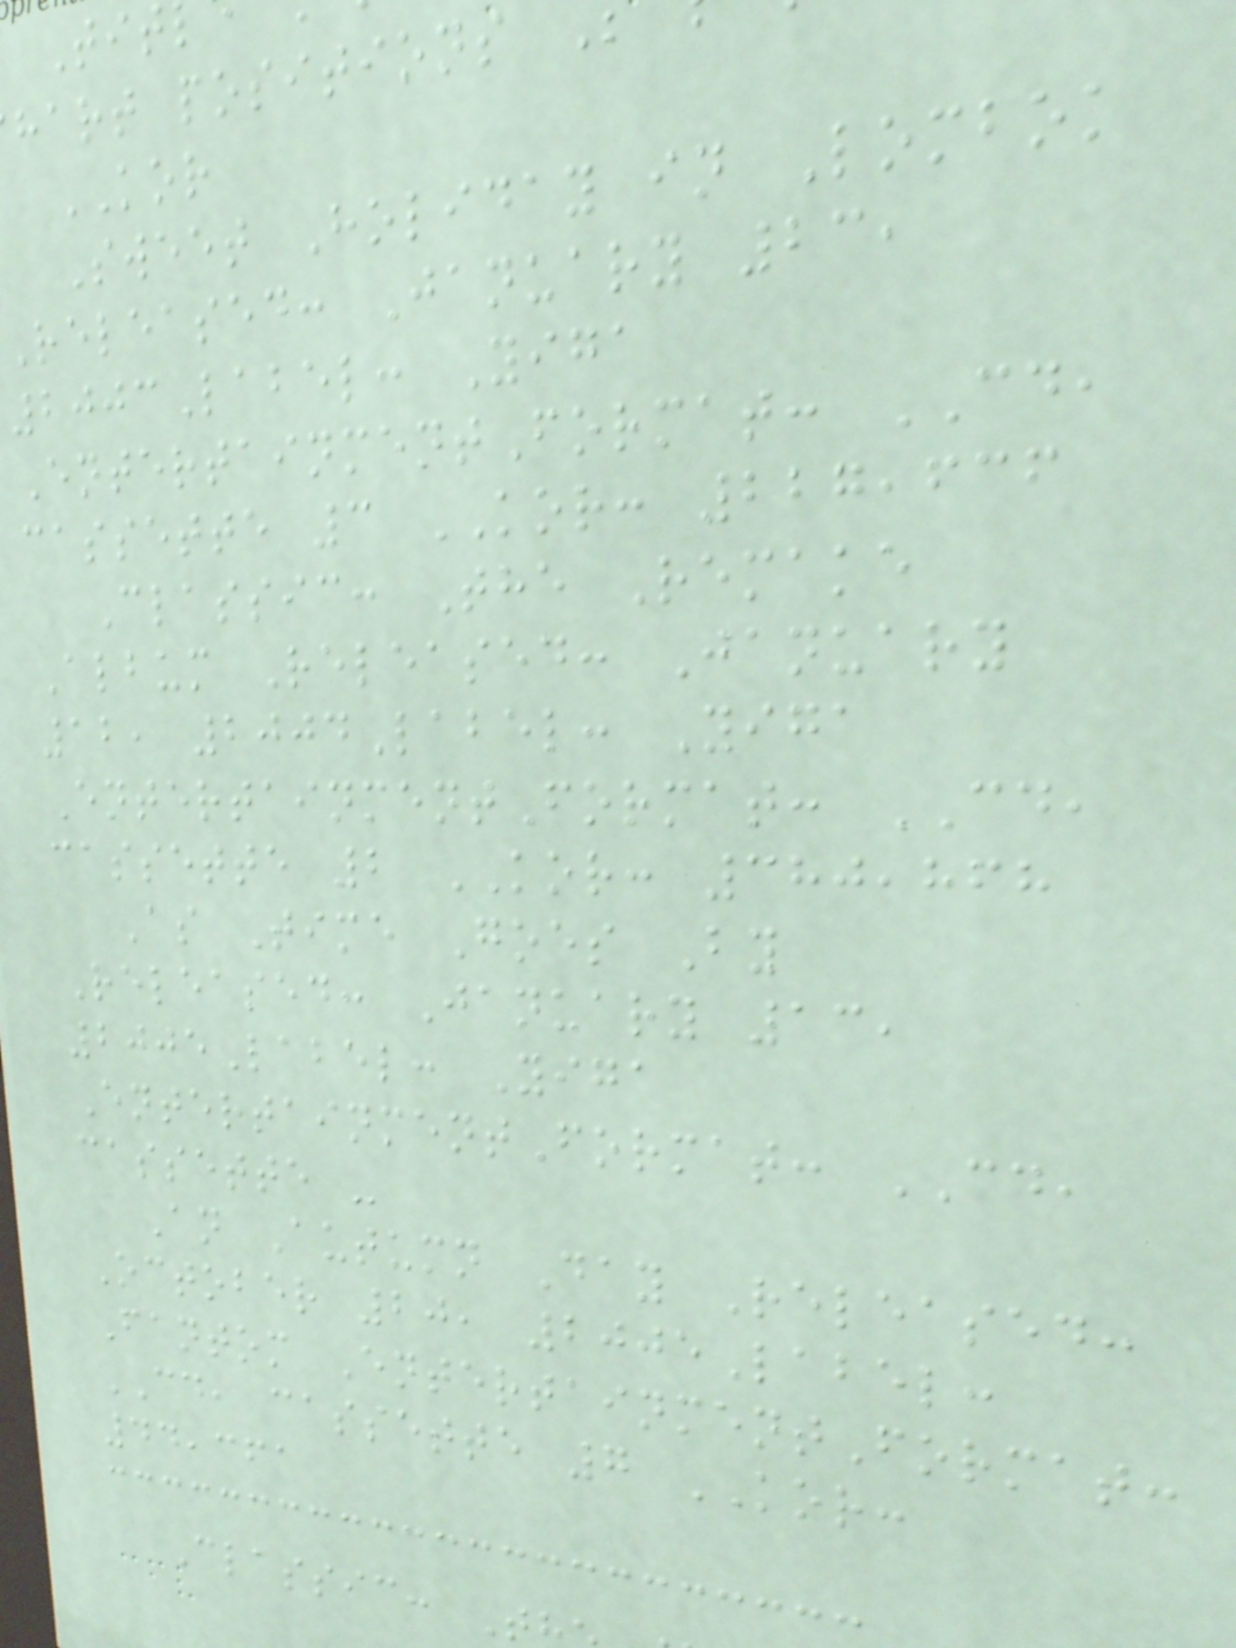hart positions
KOR
Sweet Holiday in Lombok
Released: January 23,
2003Label: Yiga
EntertainmentFormat: CD,
cassette 3 KOR: 227,636
Classic: The Remake
Album Released: January
12, 2004Label: Yiga
EntertainmentFormat: CD,
cassette 2 KOR: 380,868
As Time Goes By
Released: January 13,
2005Label: Yiga
EntertainmentFormat: CD,
cassette -
An Autumn Day Released:
October 20, 2005Label:
Fantom EntertainmentFormat:
CD, cassette 7 KOR:
44,361
Classic: T
